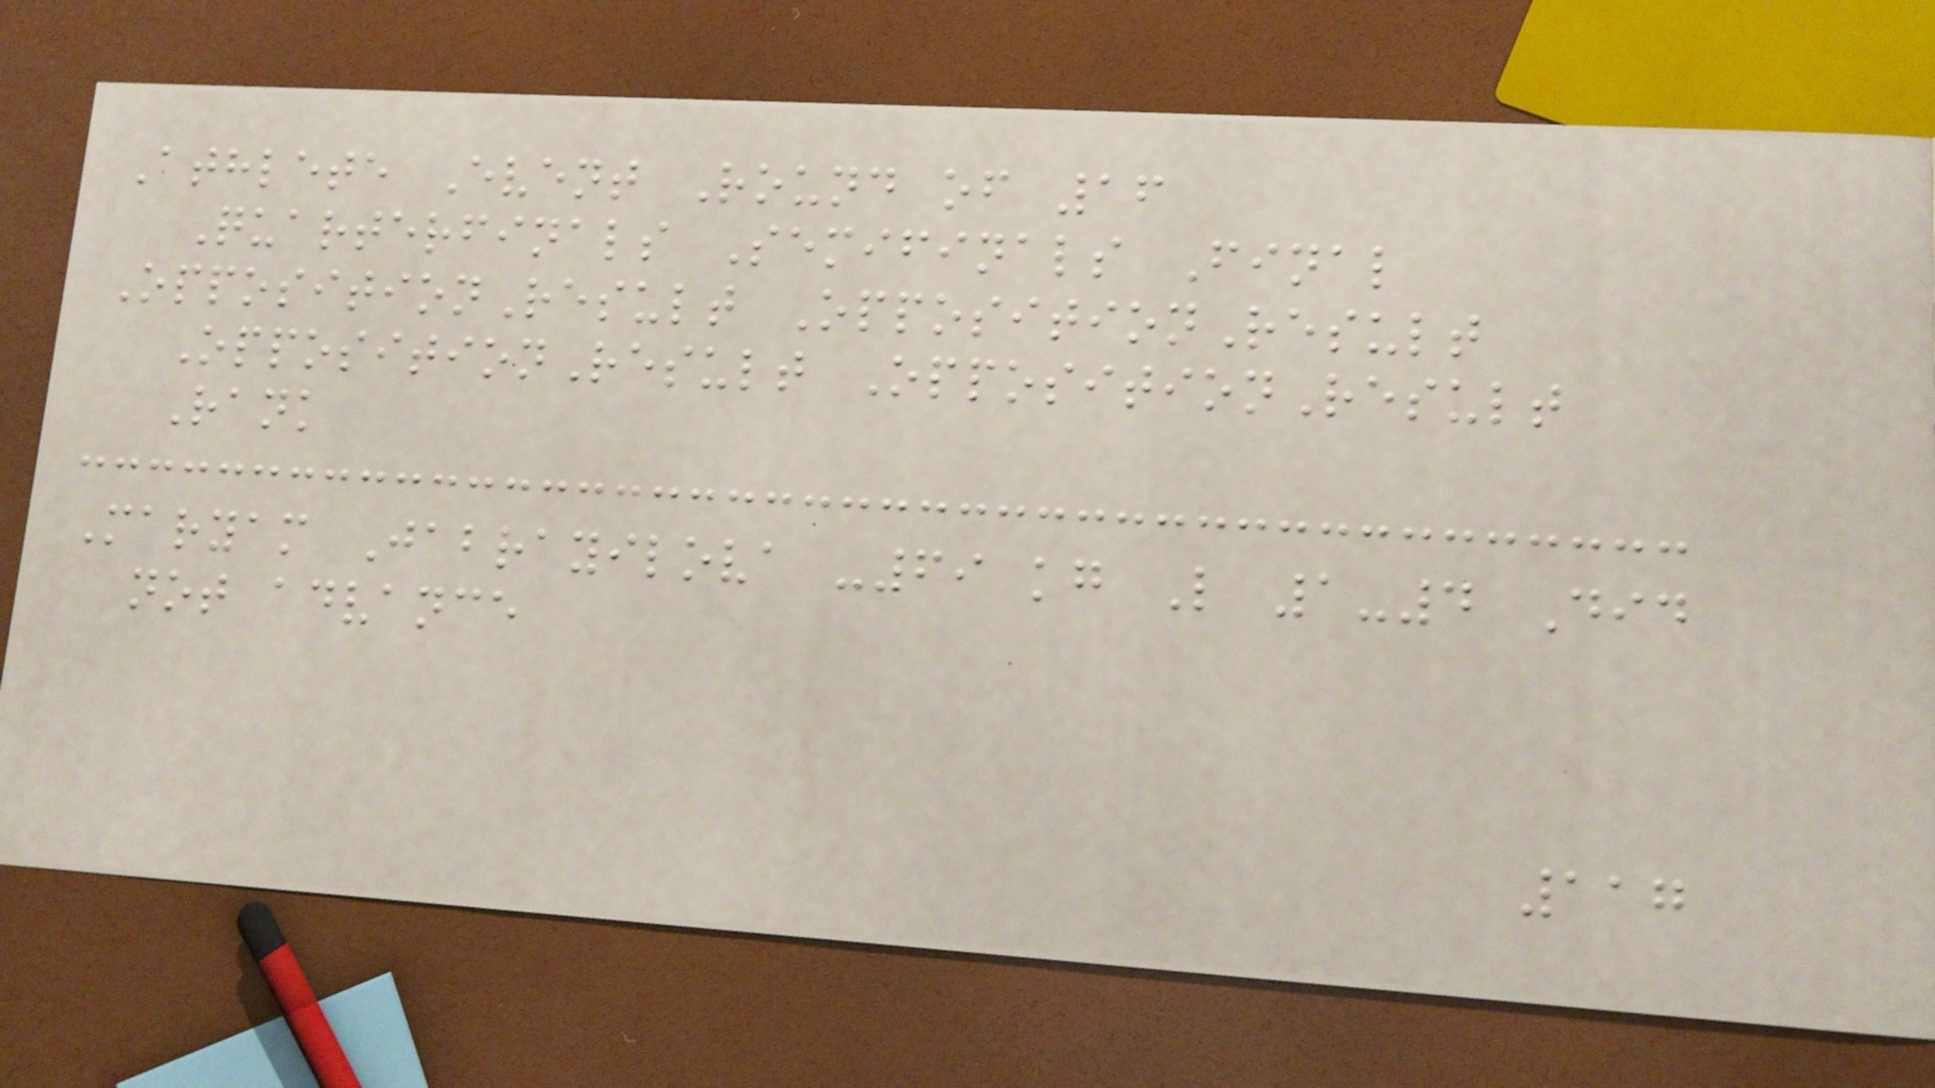Athlete Event Round of 16
Quarterfinals Semifinals Final
OppositionResult OppositionResult
OppositionResult OppositionResult
Rank
Maryam Jabrayilova -69 kg L 1-4 Did
not advance
117
